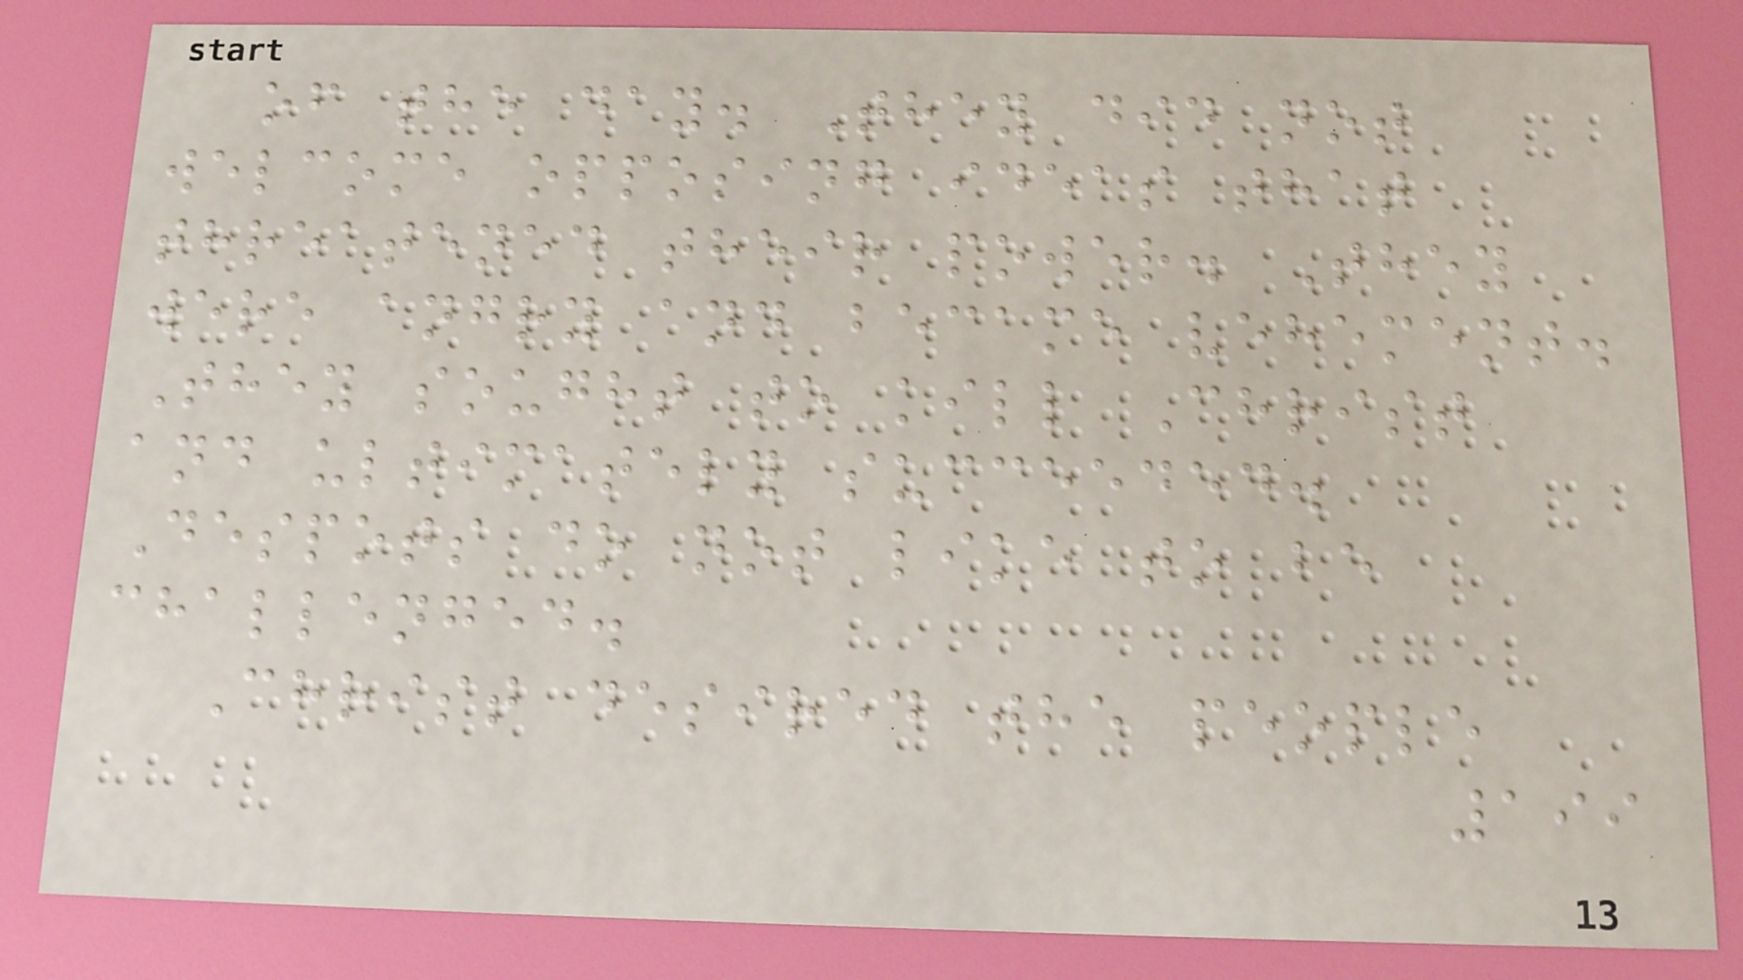of the day. They did not
welcome opposing ideas that
threatened their power. They
were angry and became vehement.
They sought to kill Christ
and ultimately succeeded.
Despots do not like to be
challenged.
Christ desired the people
199
